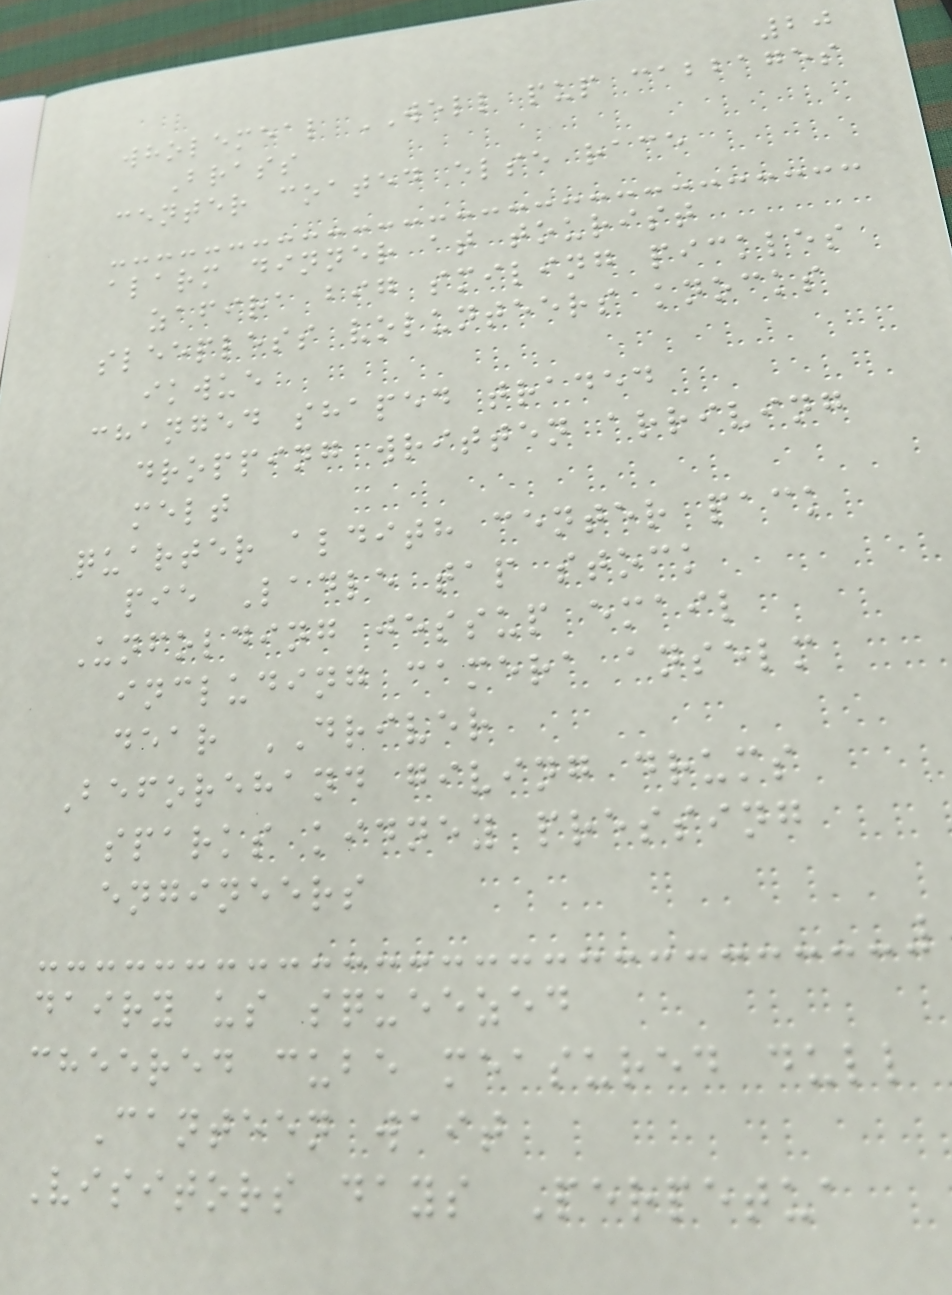20
wholemeal WELL pup cabbages
Brass
center coated else race
alarm dinner at tourist
zafira big smiling pickles
sleepless volunteers knocks
ikwue
changed shaped traded
dropping written arriving
melt
quarter aldith center pack
pie Ladle tap stock
Unfolding jessup email
including camera anselm
dear DRIVER
Beforehand giving drums
sparks kidney pressing
engineers
dairy us squeezed
cheered cube measured dull
Canteen wait
Visitors days Perpetua
